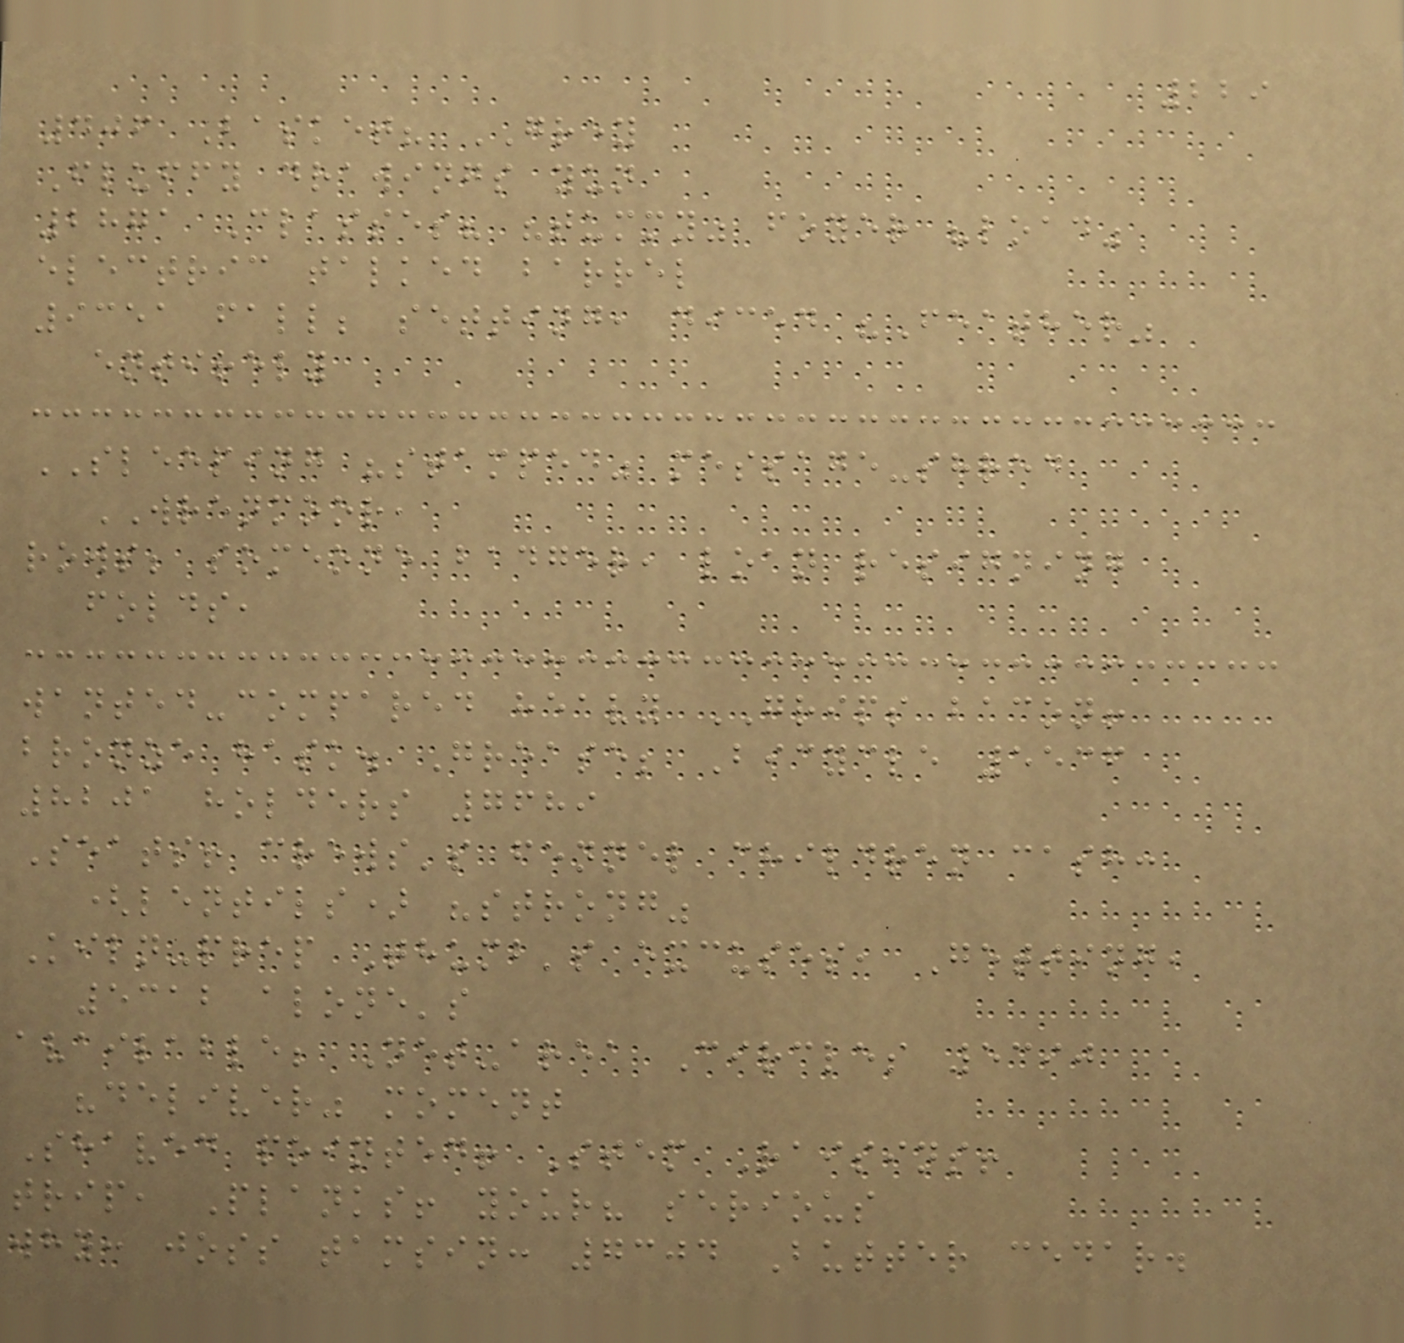229
406 Basket? GREY
Fluffy drawings yun
2871 Classes? "tummy" foyer "load"
electric talked barrel
9351 fall; setting, diced "Feather"
entirely
SLEEPING "stamped" message-shred
WRENMOOR,
rows; someone badger, loan resigning
folds,
wanted-compared heavy GRIPS bacon!
bronze hask. Grease; Bicycle 5536
8201 holders 7689
Seats! crews's fennel children cash:
(lentils) "strong"
Kiln-prep Thumb's excuses, Getting,
5312 alone's
available; Net-area Circles 5390
"deliver" moment
Shaved pointed! Stem Raisins!
trip, Planks! your? serious
why: joss tamsin: 7304 Butter cedar.
